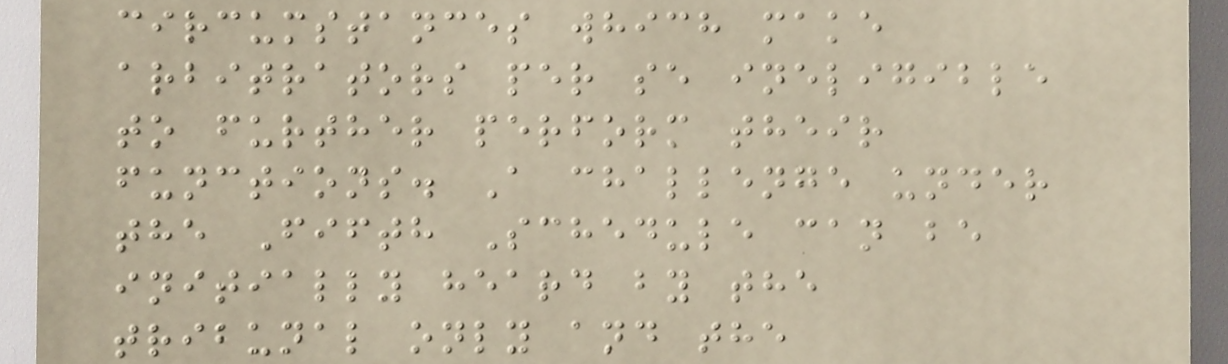circumstances which make
arbitrators per se ineligible
to further perform their
functions. A challenge under
the Fifth Schedule can be
initially heard by the
tribunal only and the
